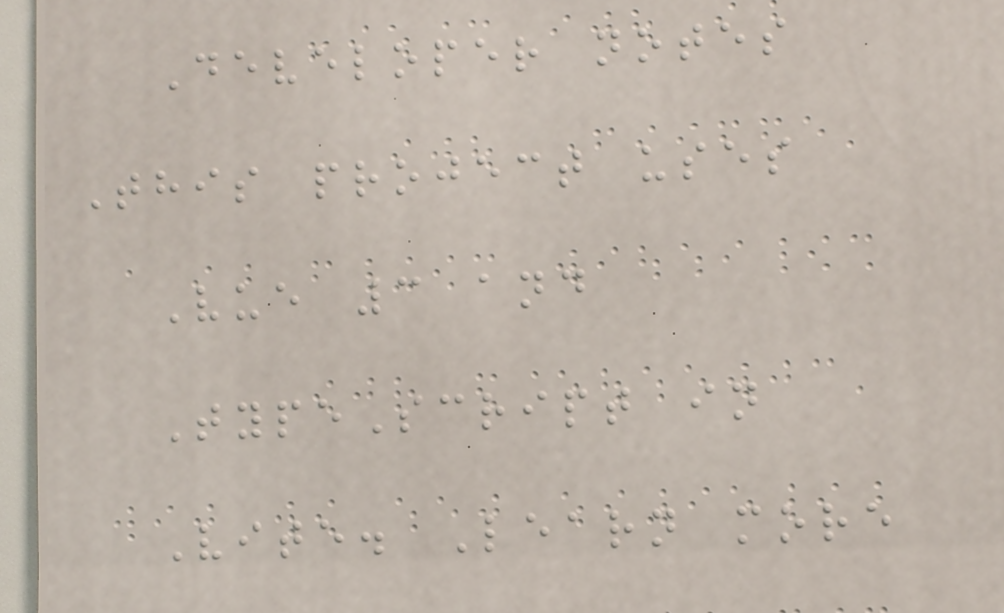Developer notes
This project uses
Vue 3 and
TypeScript in
Vite. Learn more
